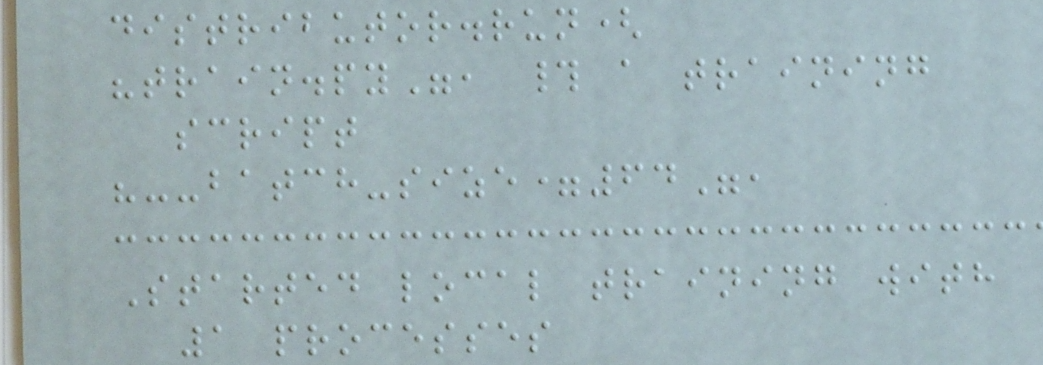distributor.run(
"train.py", # a training
script
"--batch-size=64",
Started local training with
1 processes
